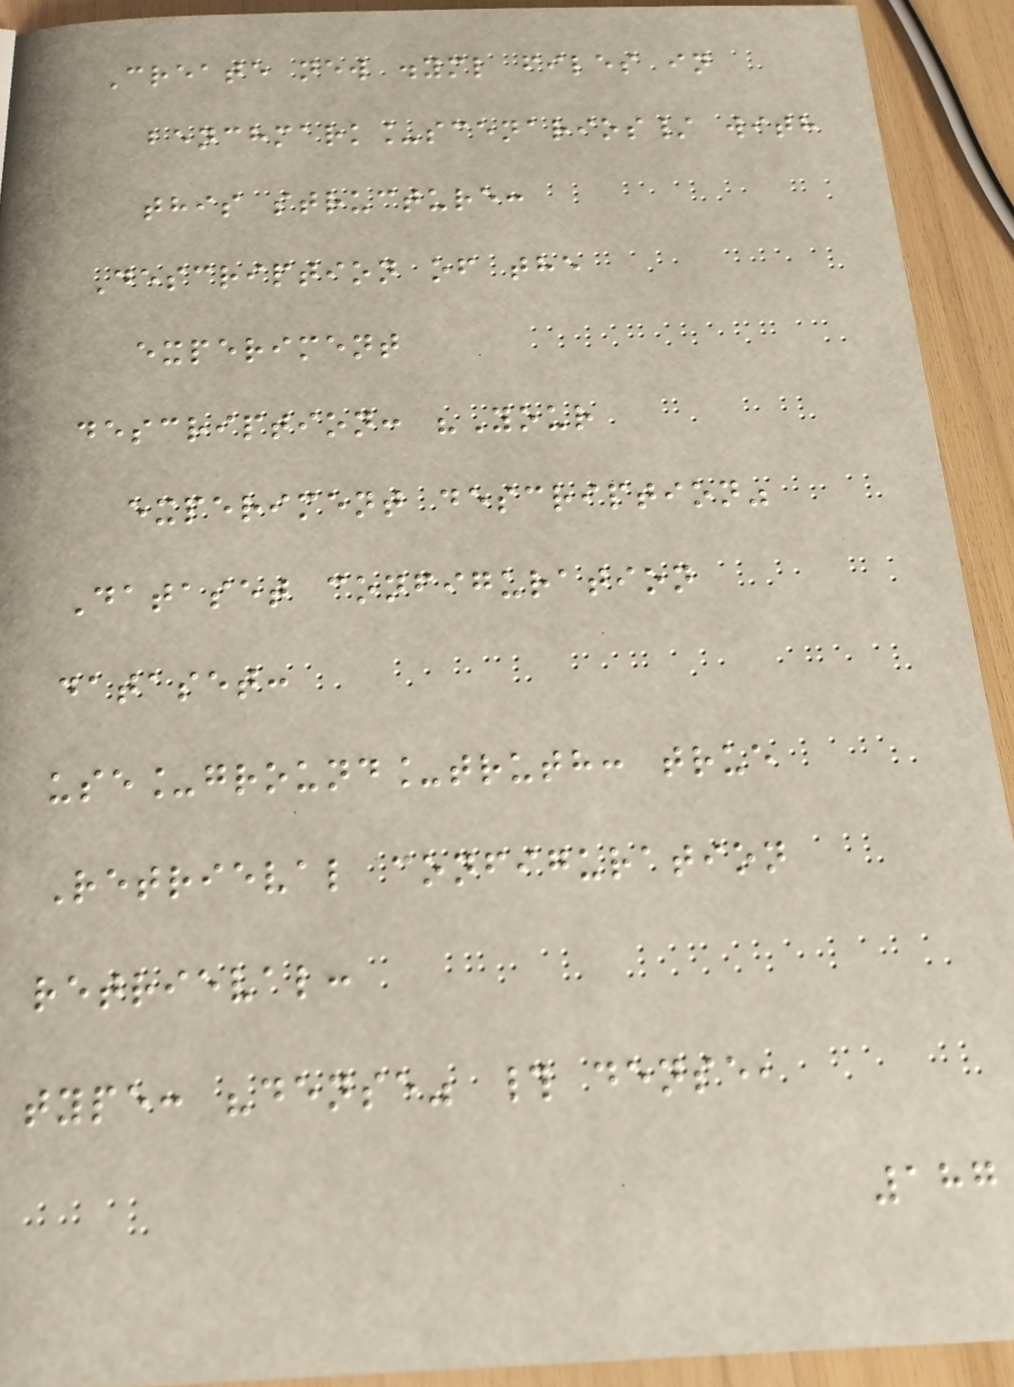Create new .yml files in
benchmark_scenarios/ with
this structure:
Description of the
experiment
description: "Your
experiment description"
Dataset configuration
dataset:
use_ground_truth: true
Retrieval configuration
retrieval:
type: "dense" # dense,
187
